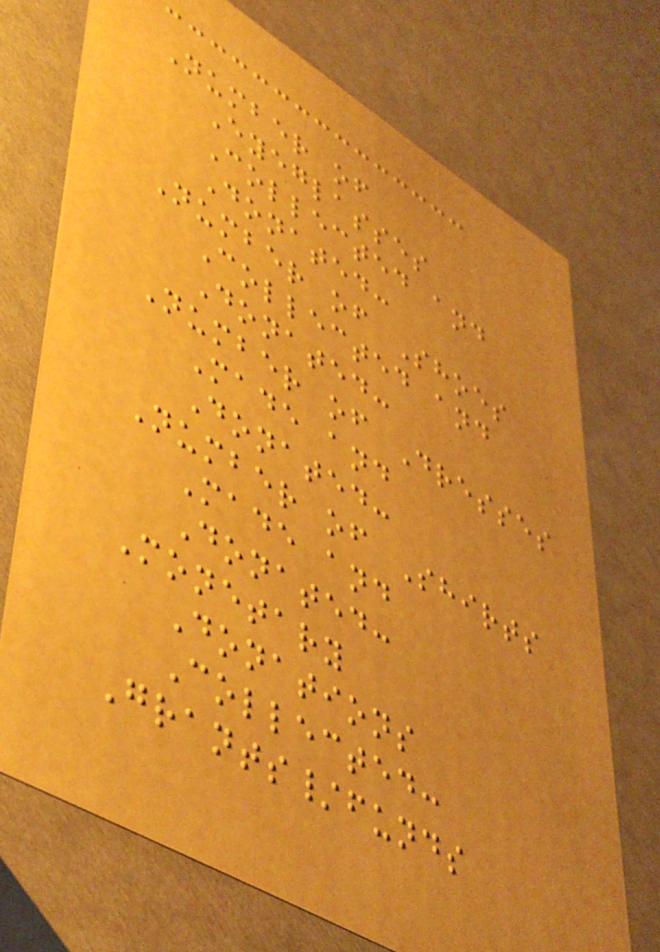Number of
Eyeglasses
Collected and
Donated:
Number of Shoes
Collected and
Donated:
Number of Dresses
Made and
Donated:
Number of Shirts
Made and
Donated:
Monetary
Donations
Collected:
Grants/funds
